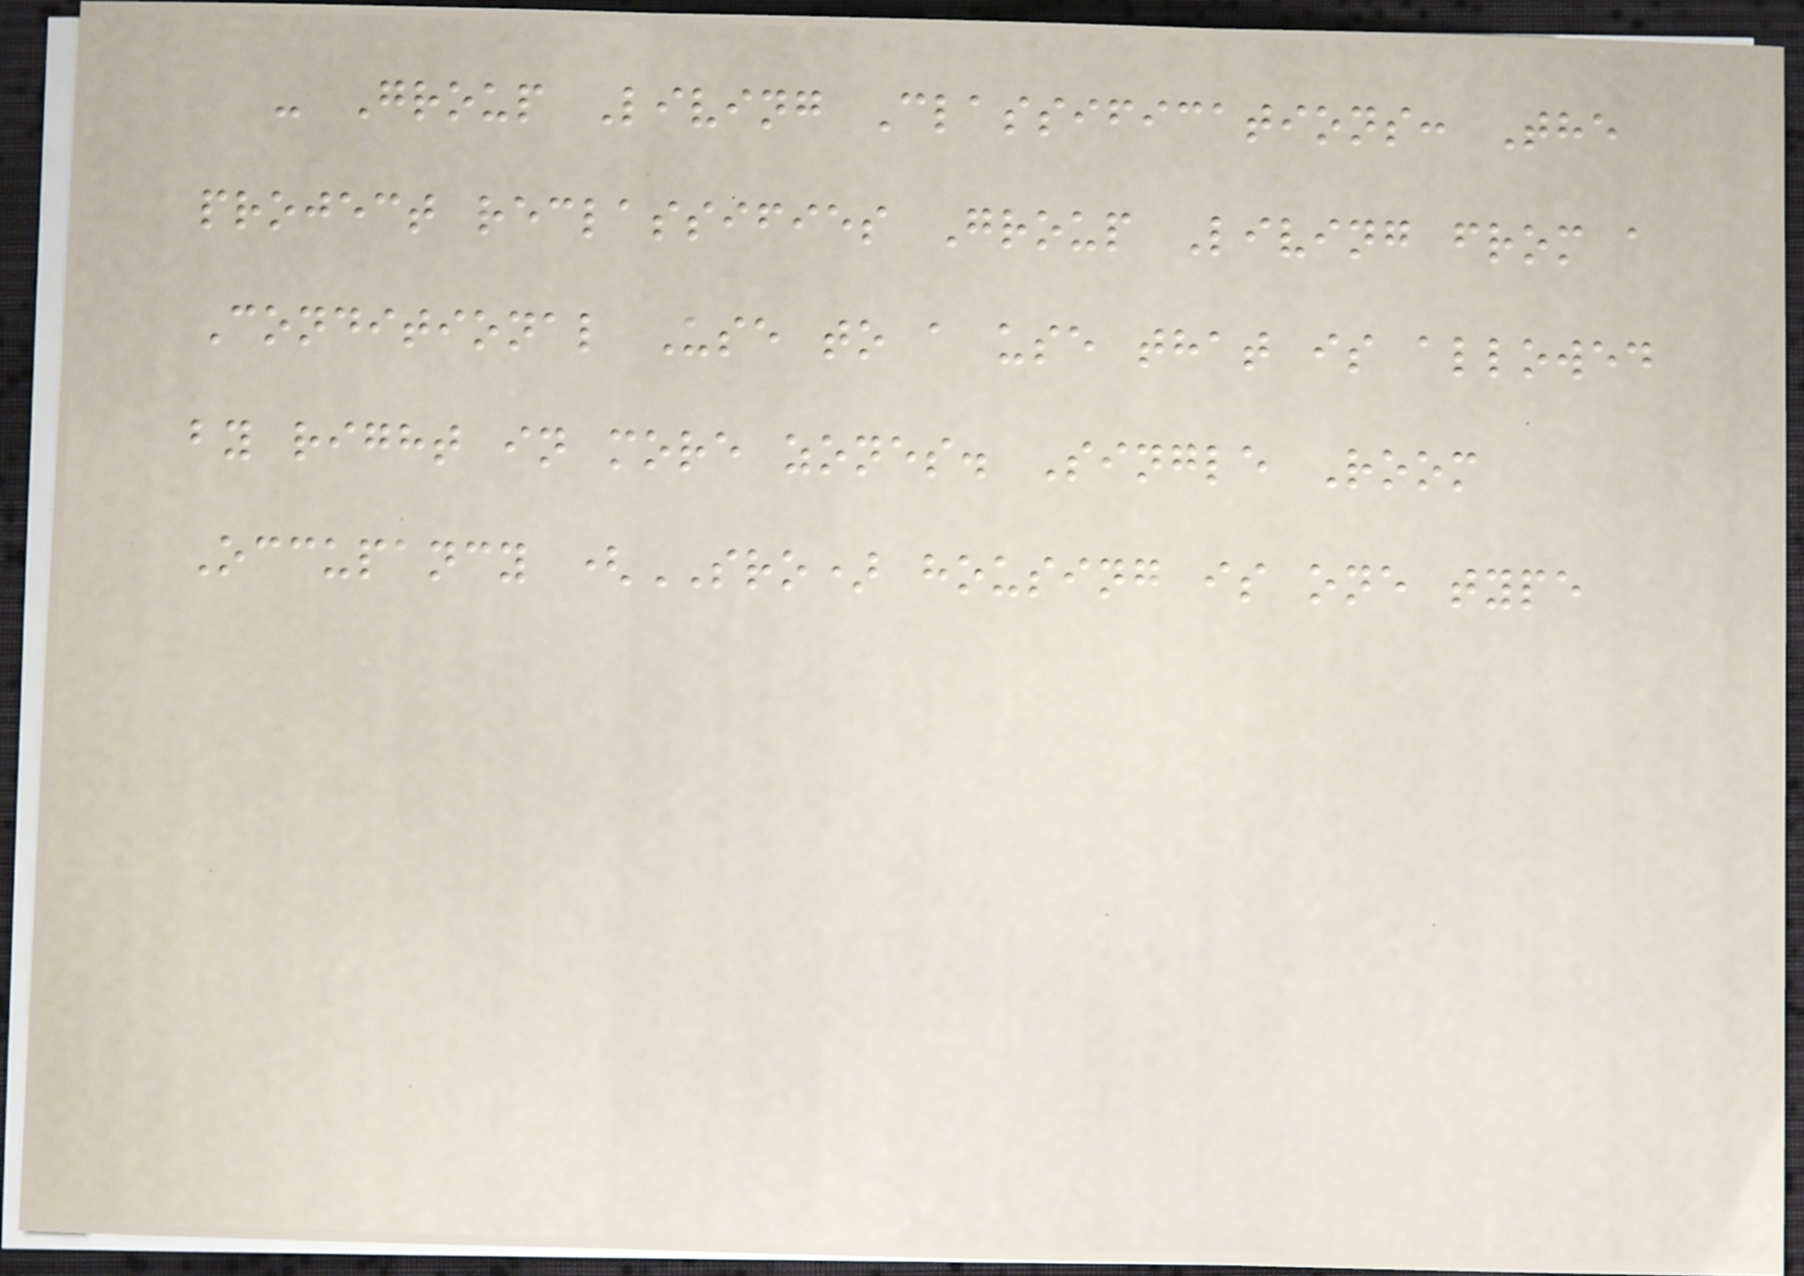- Group Living Classifications: The
project reclassifies Group Living from a
Conditional Use to a use that is allowed
by right in more zones. Single Room
Occupancy (SRO) housing is one type
